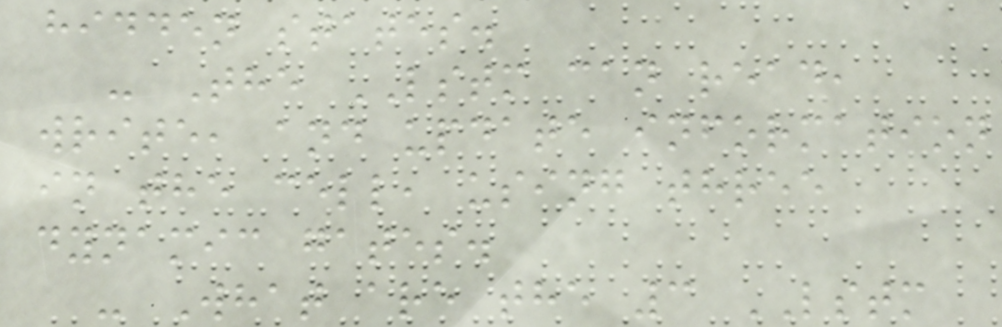hidden states.
- The LSTM can read,
write, and update information
in the cell, using three
dynamic gates.
- What are the 3 LSTM
